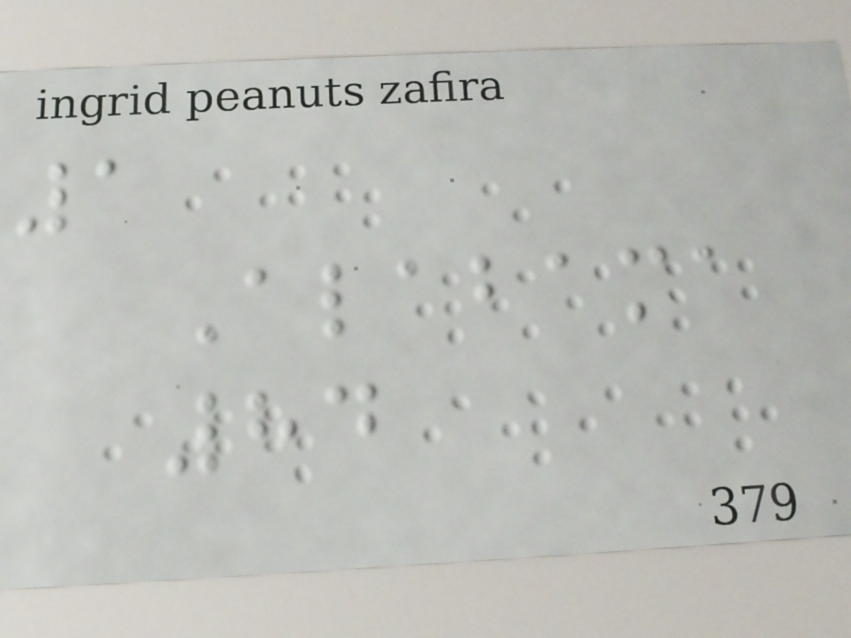1
Alabama
84
